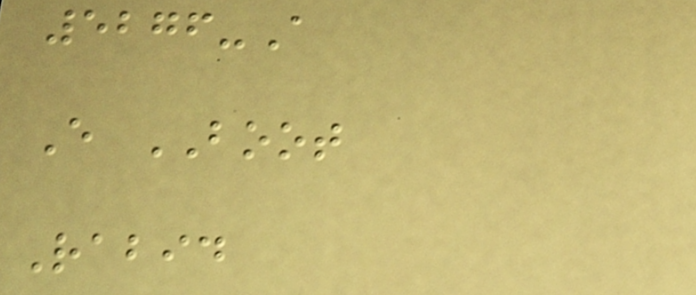5276-A
E BOOT
Rabid
